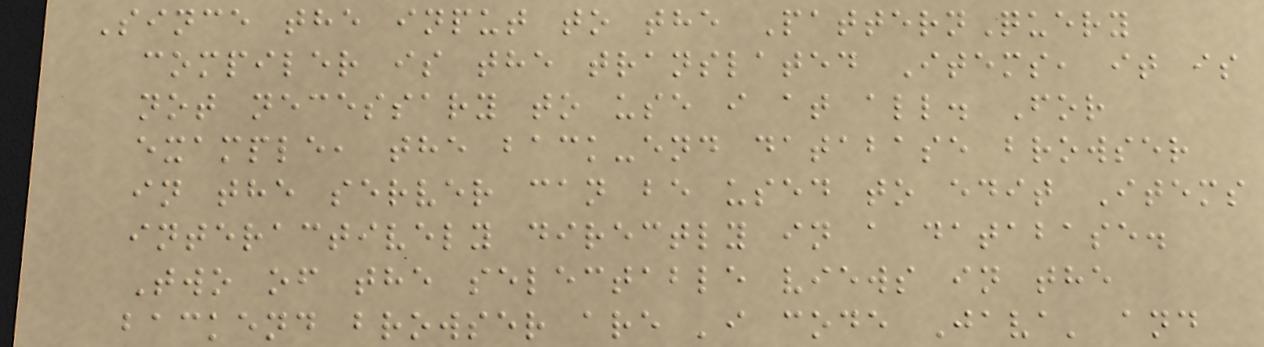Since the input to the PatternQuery
compiler is the translated Items, it is
not necessary to use i at all. For
example, the back-end database browser
in the server can be used to edit Items
interactively directly in a database.
Two of the selectable views in the
backend browser are 'i code Java' and
